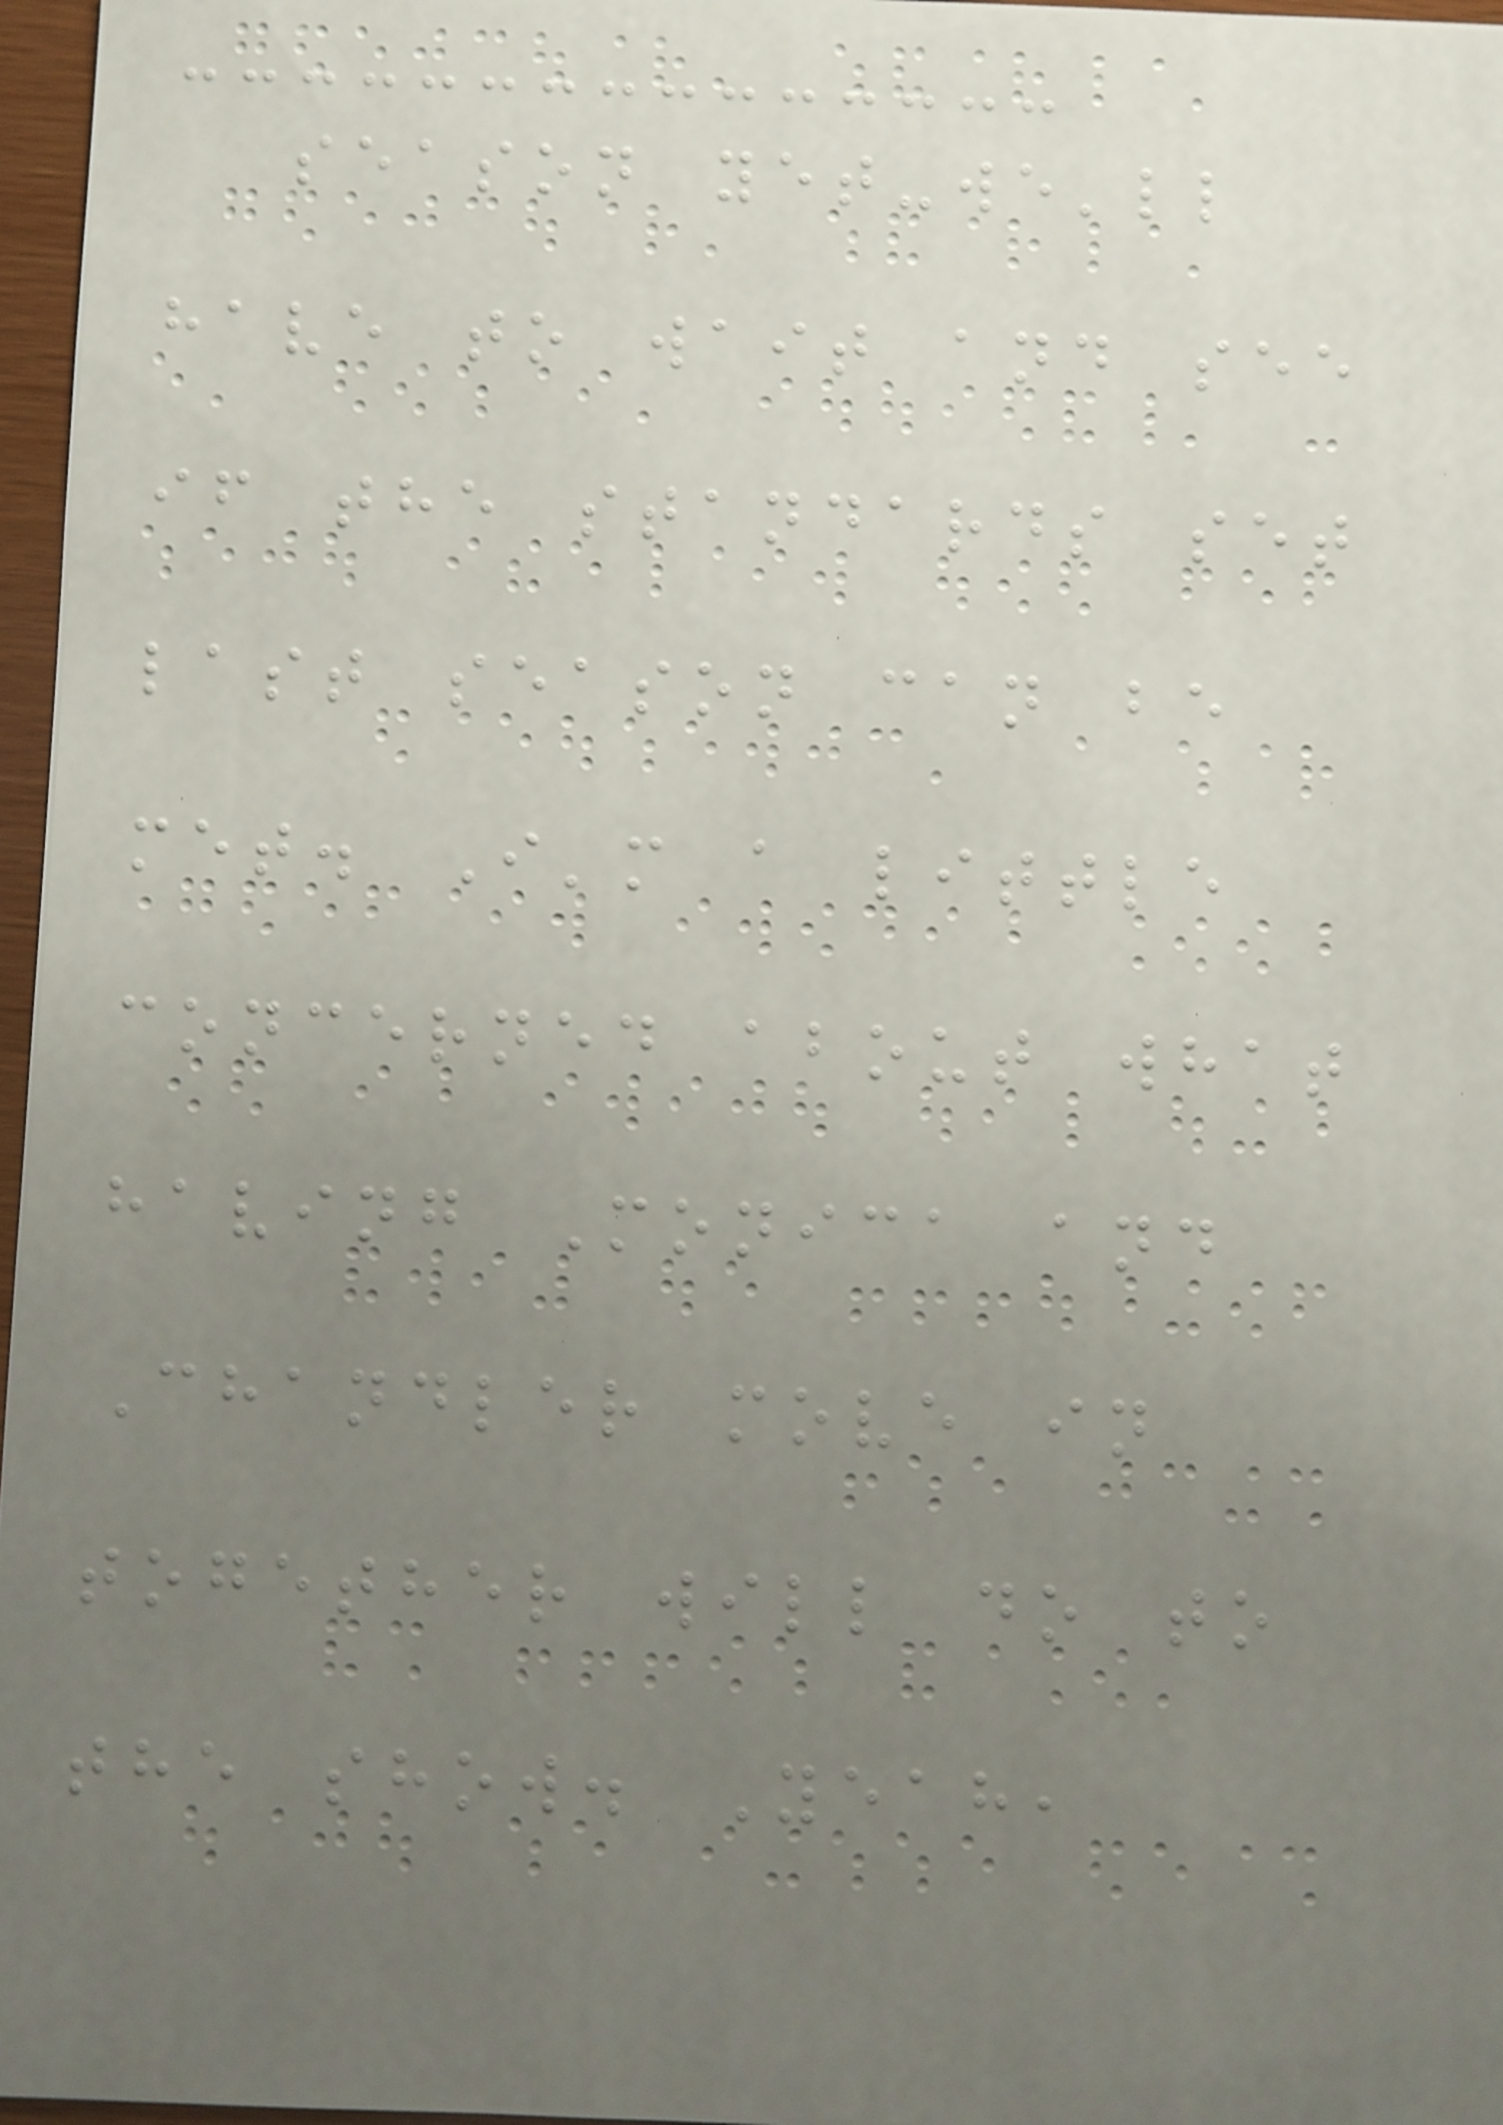season yet-we'll
have to wait and see
if the standards set
last season can be
met. I'm a little
concerned about what
having Monica and
Chandler move in
together will do to
the show. Yeah,
